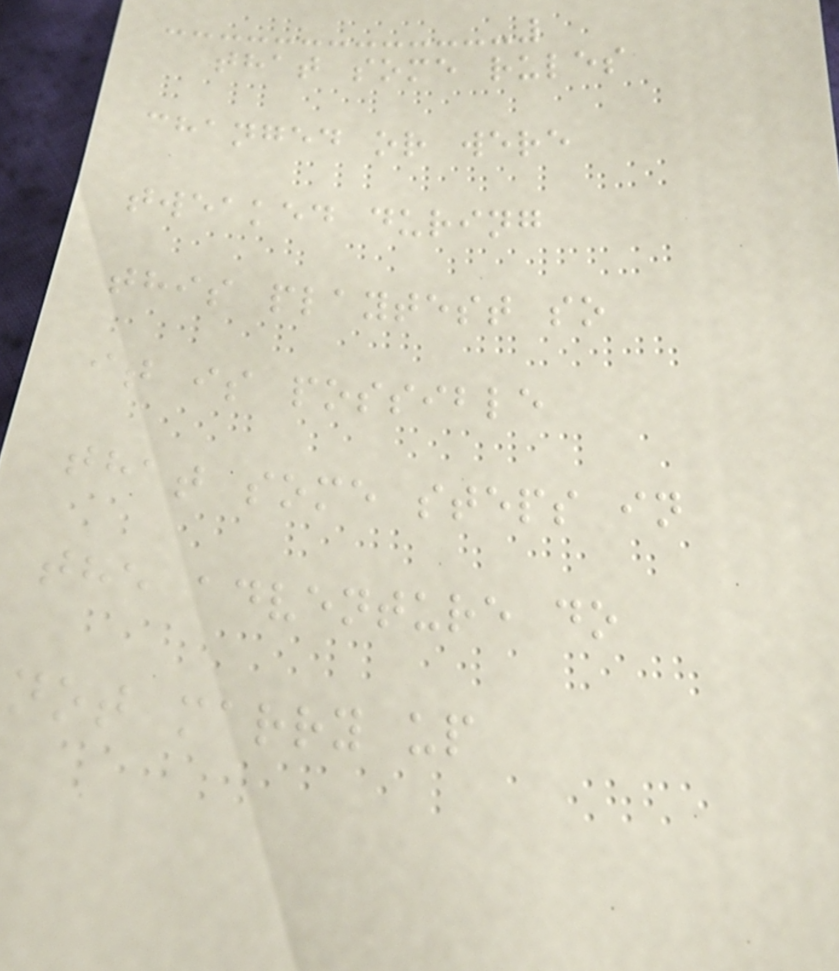that some rules
changed or were
tweaked during
this playtest so
it is possible
that some steps in
the adventure do
not marry up
